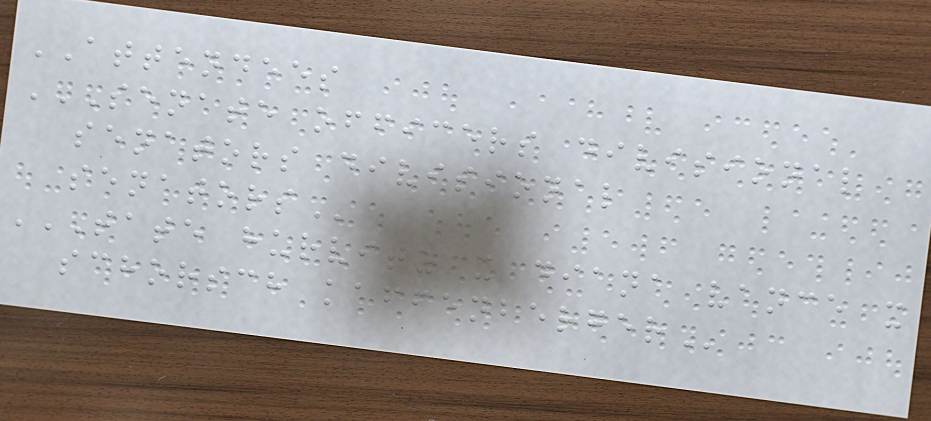ATTENDEES
SENATE OFFICERS DIVISIONAL
SENATORS DIVISIONAL
SENATORS
TATE HURVITZ X DIANA VANCE X
SCHORSCH KAFFENBERGER
